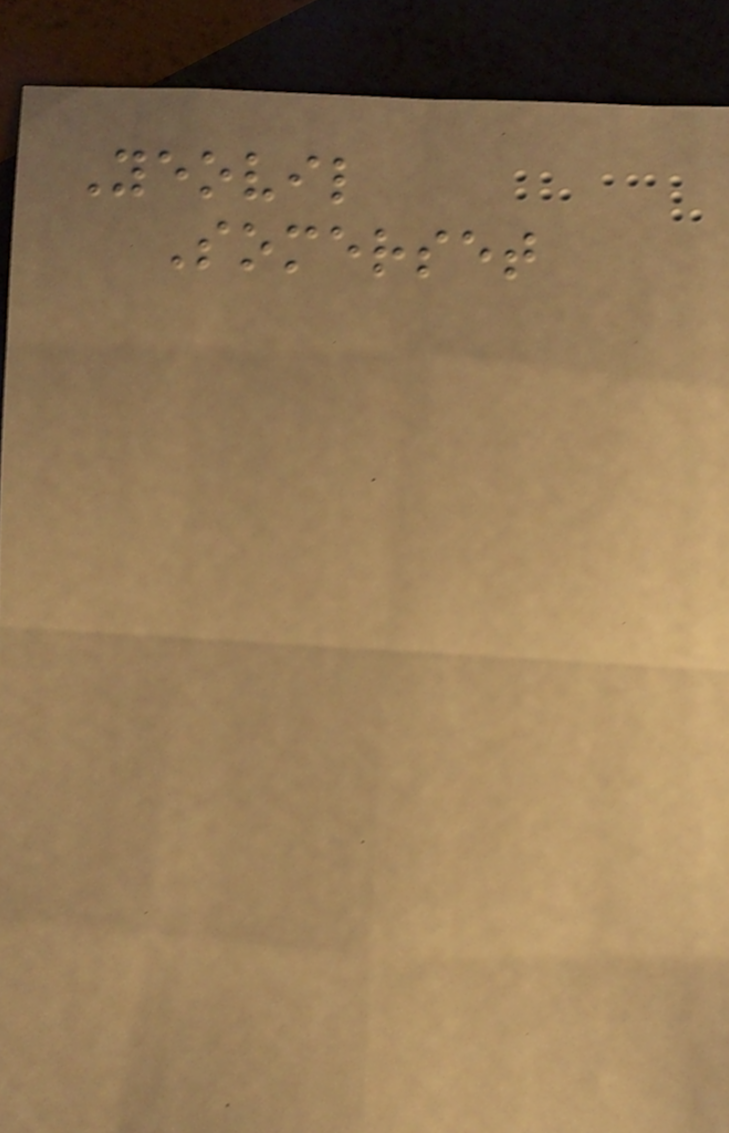Yeovil
Somerset
